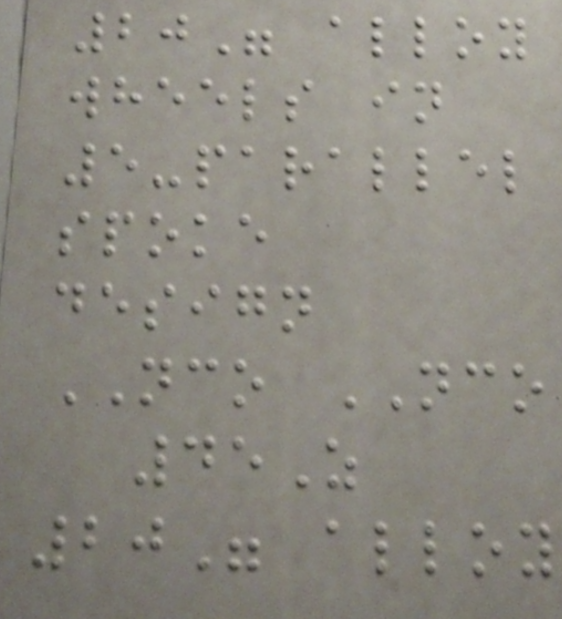20" alloy
wheels in
5-parallel
spoke
design
NCO NCO
45Z
20" alloy
